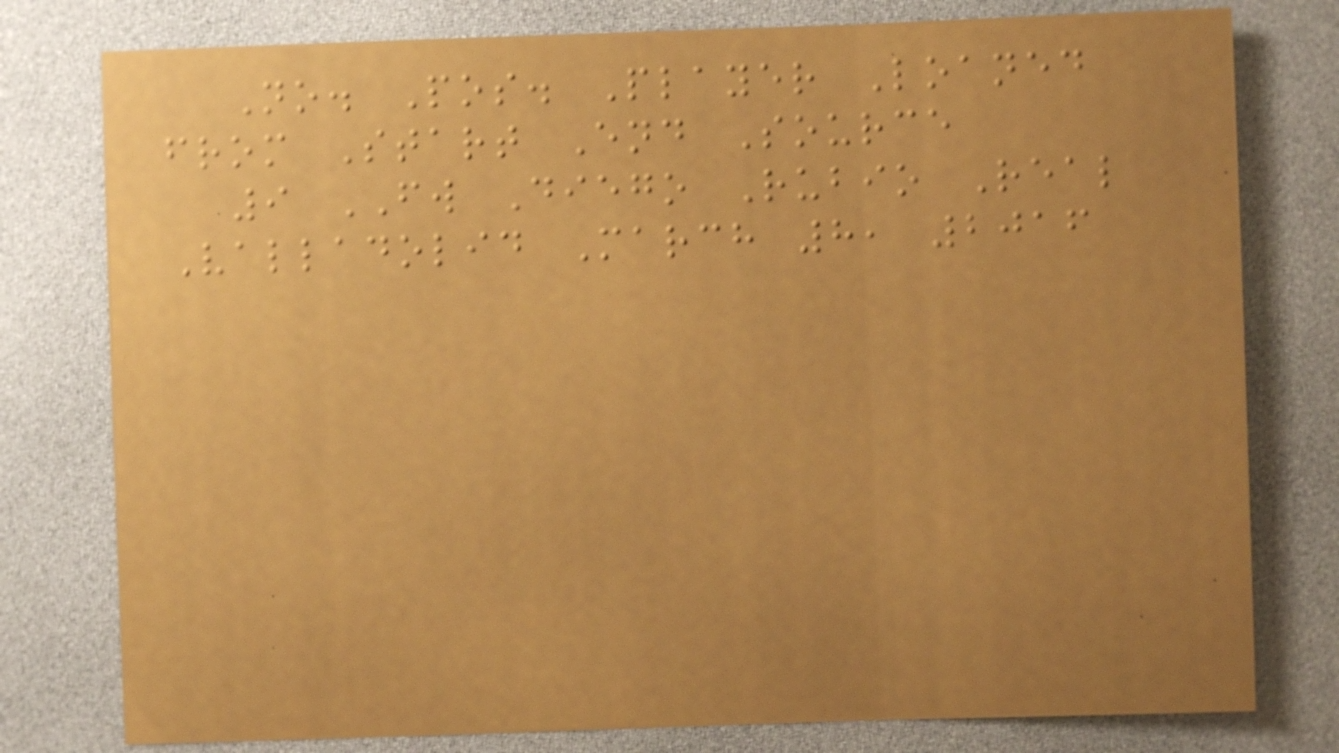No. Pos. Player Loaned
from Start End Source
9 FW Diego Rubio Real
Valladolid March 8, 2016
